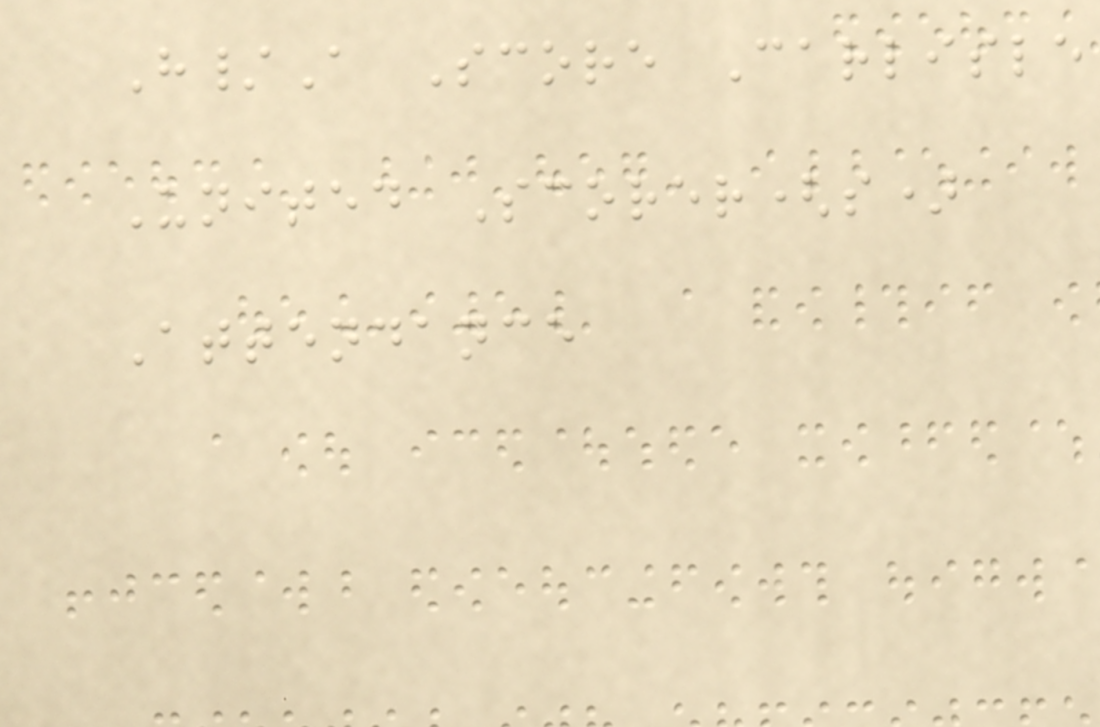H/A Score Carlisle
United Scorer(s)
Attendance
